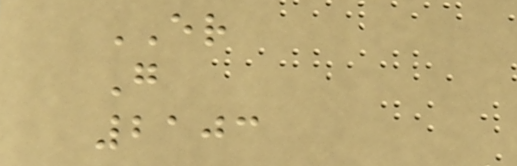ER
G
2103
